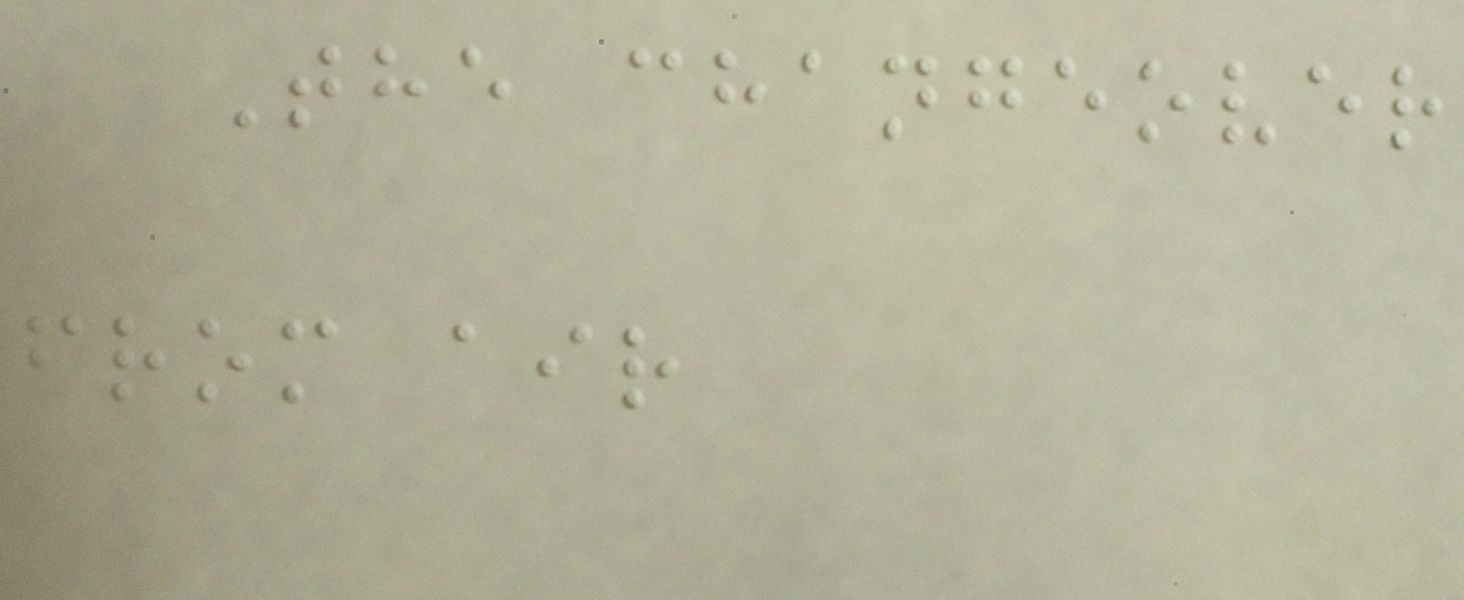The changeover
from air
